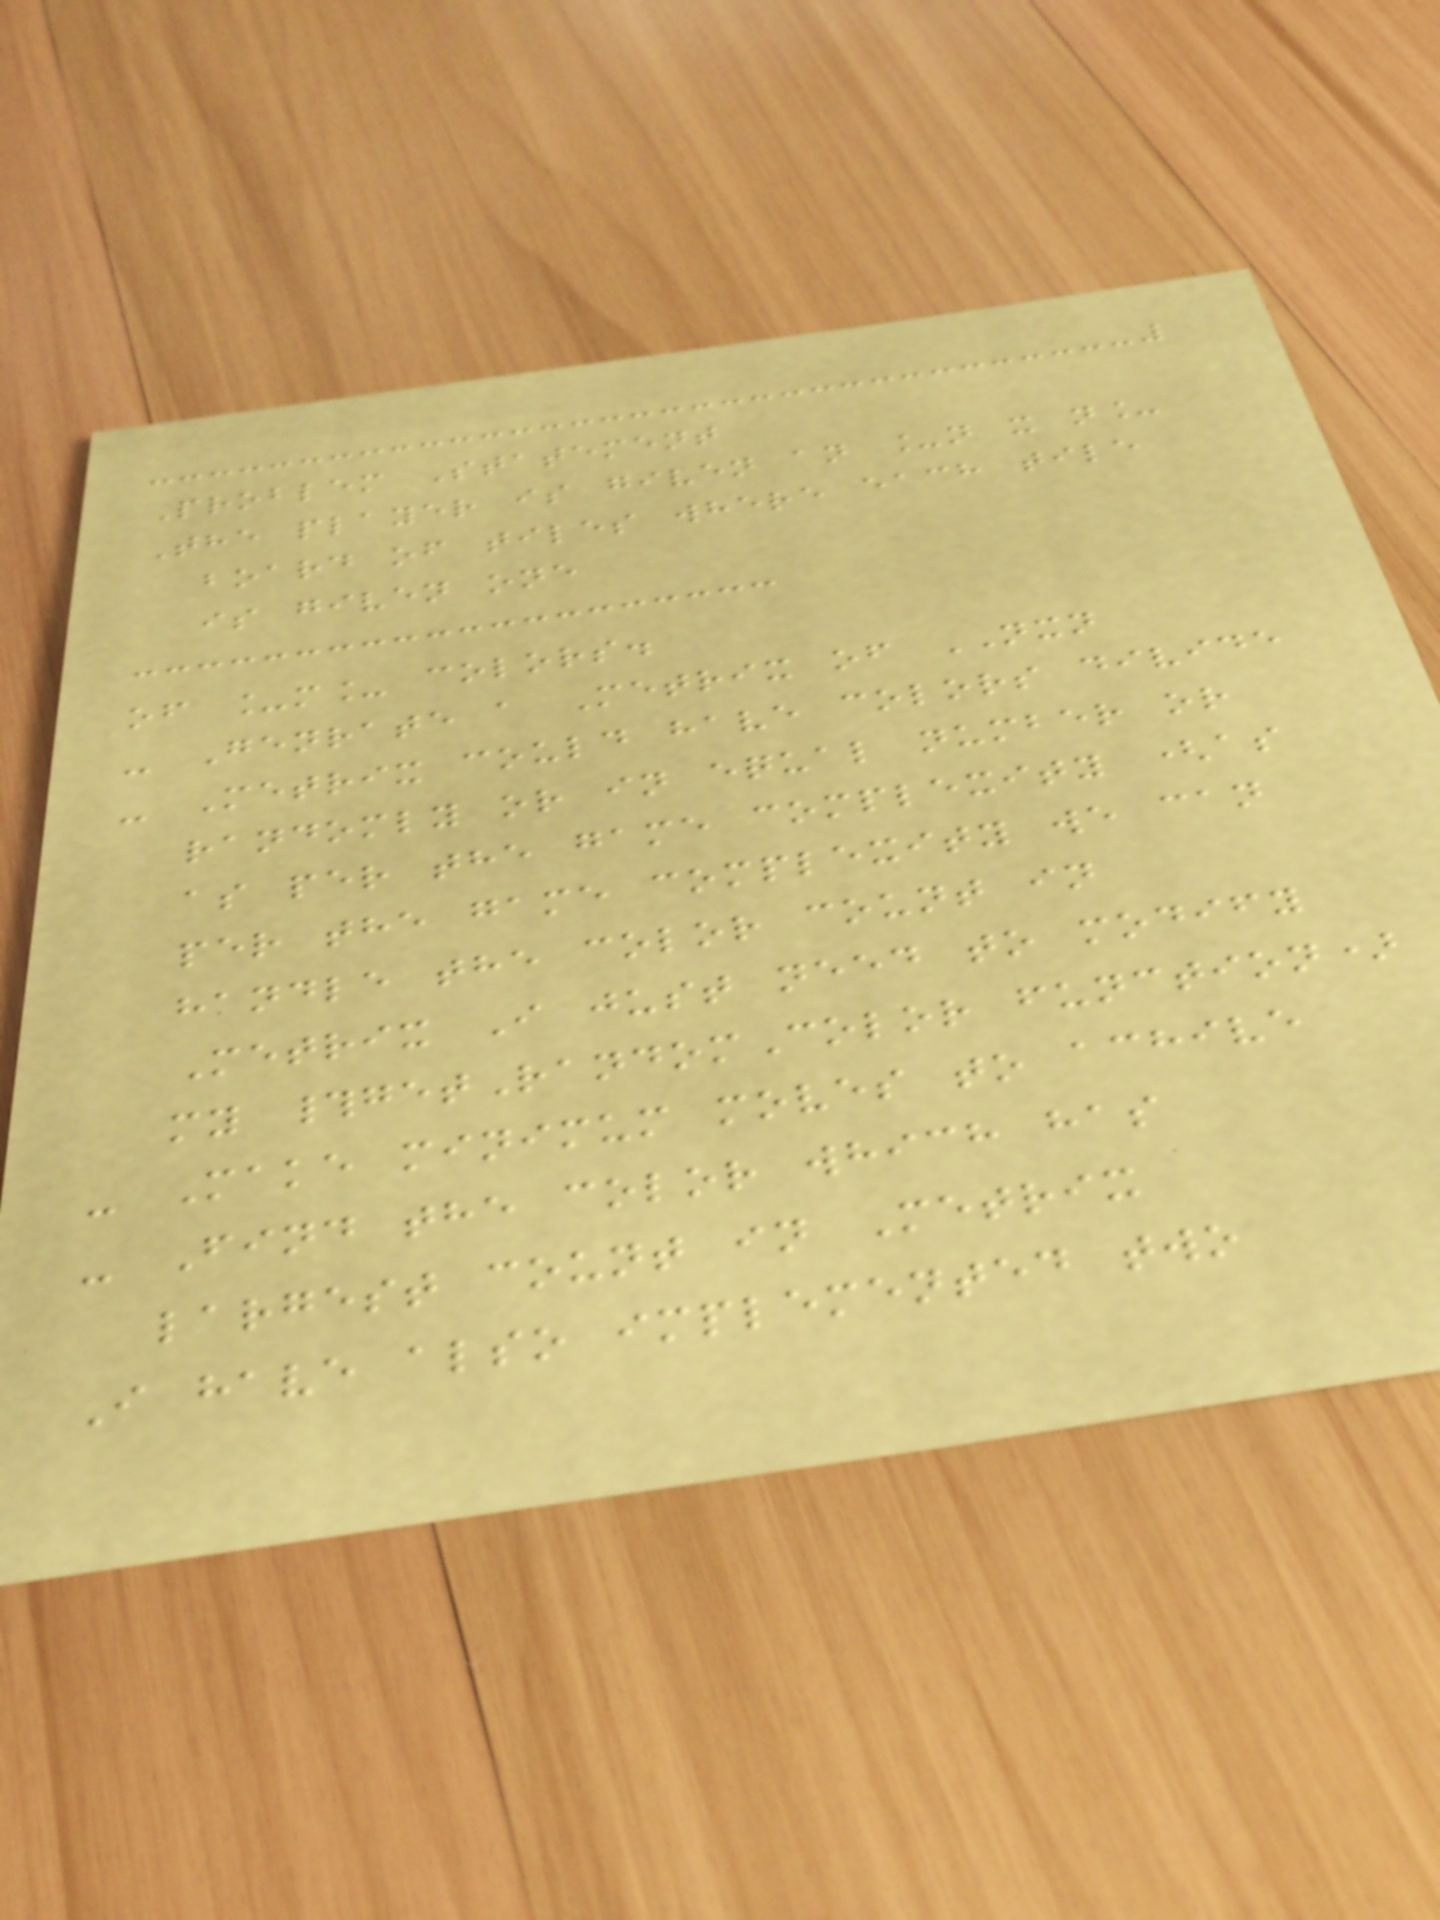Problem Statement
The player is given an _n x n_
board of tiles where each tile
is given one
of _m_ colors.
- Genrate a Metrix of NXN
- Metrix could have colors divide
randomly or in equal number or
as per the game complexity (as
per the game complexity we can
handle the color count in
Metrix I just need to modify
my #getRandomColor function)
- Make minimum moves to achive
- Find the color which has
largest count in Metrix
I have also implemented two
